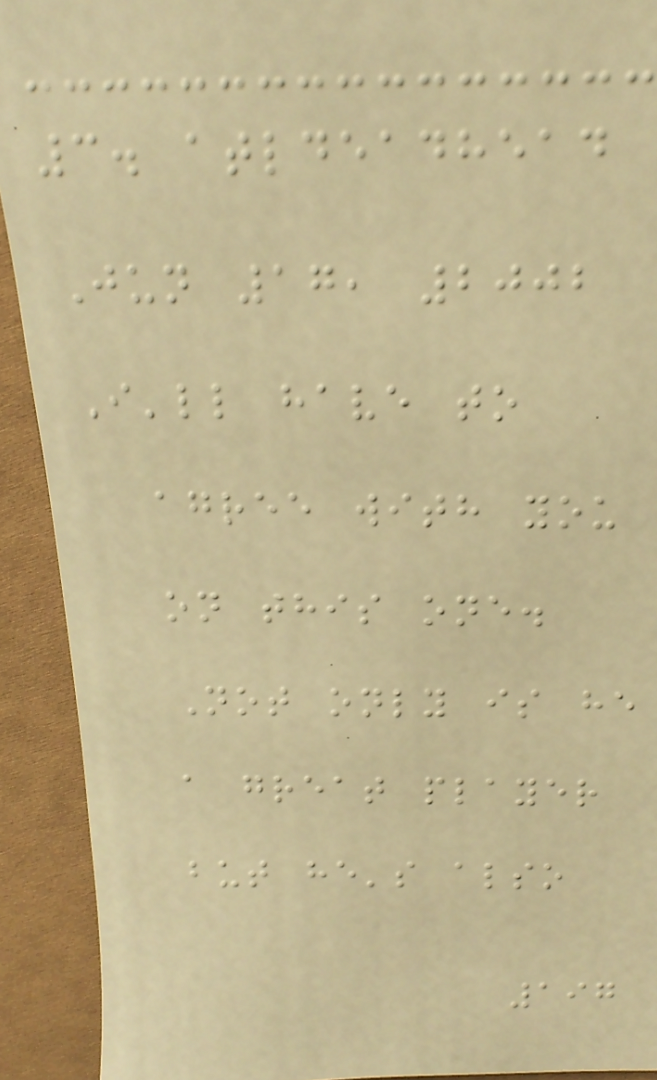3. atldeadhead
Jun 17, 2002
I'll have to
agree with you
on this one.
Not only is he
a great player
but he's also
197
